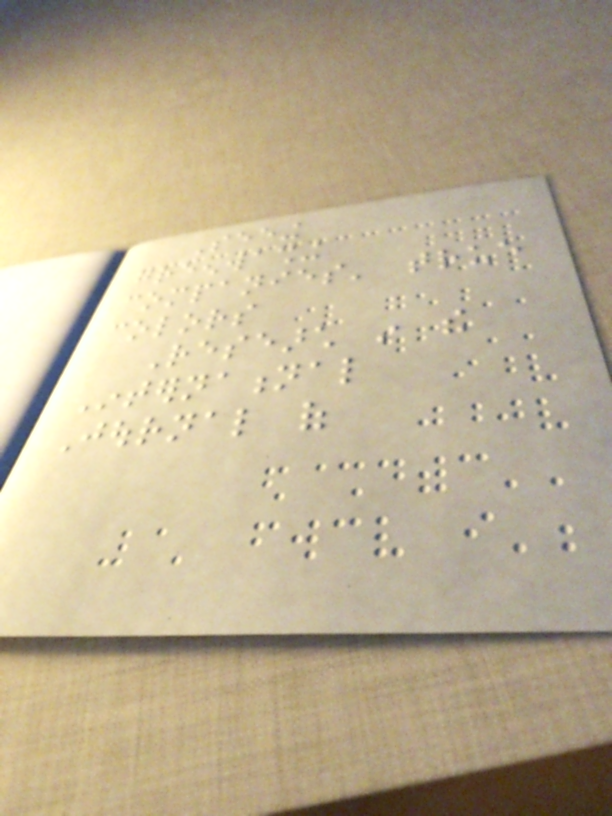Seeing
greenwashing
companies' true
colors
Research in the
International
Journal of
